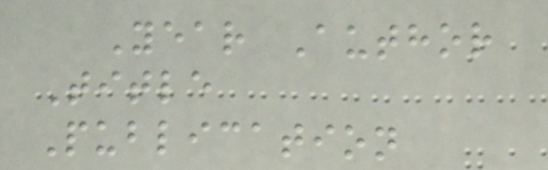Year Author
Title
Publication
